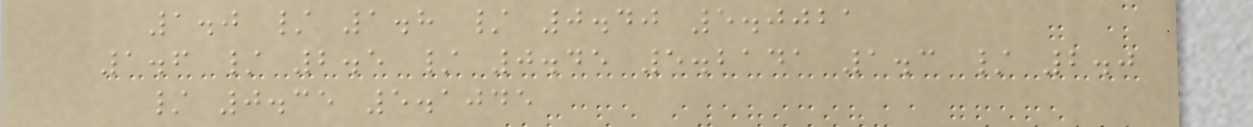1.0 / 1.8 / 0.40 5.0021
1.6 / 2.5 / 0.45 5.2141 1.3 / 2.0
/ 0.35 5.1045
